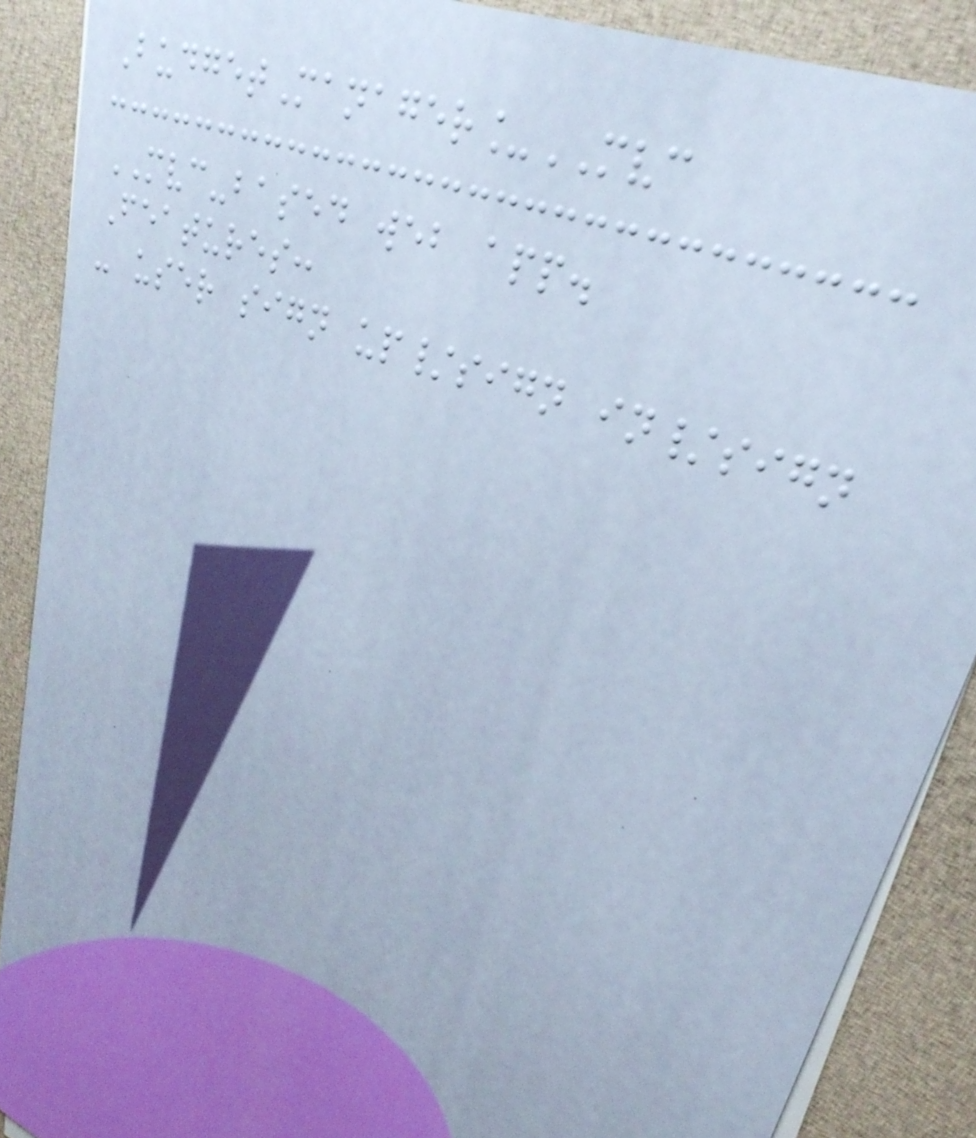BudgetManager_MVC
MVC-based web app.
Features:
- user sign up/sign in/sign
